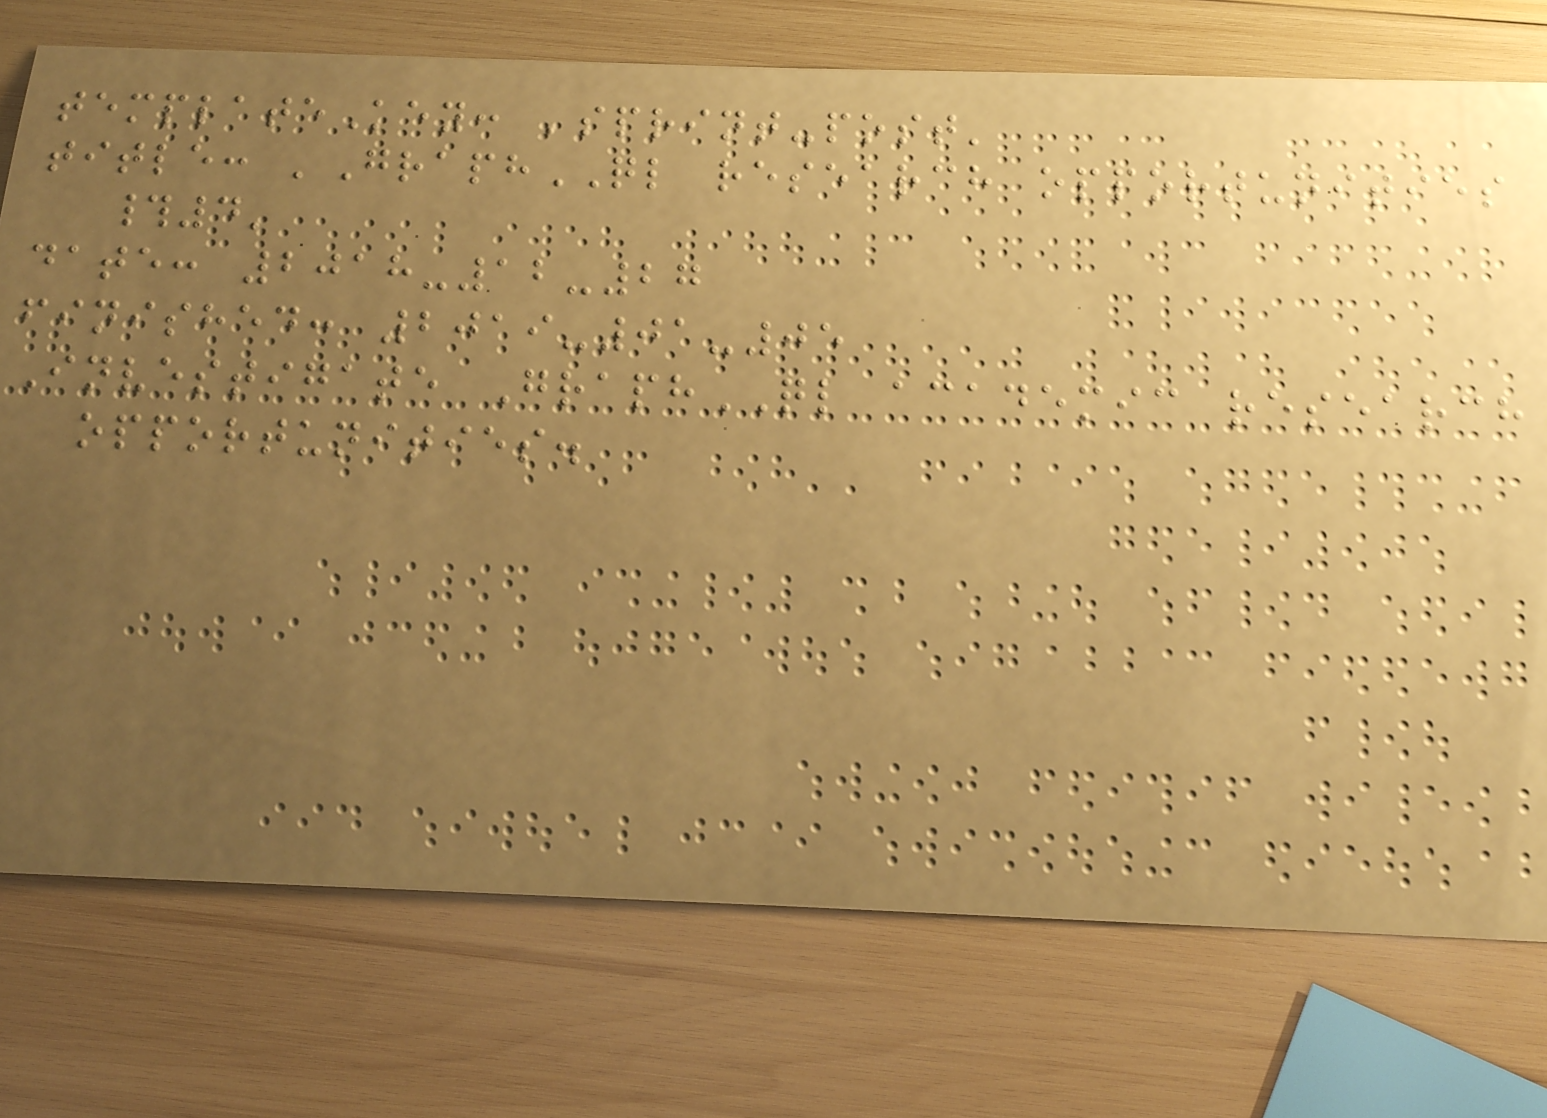templateKey: 'sprint-post'
title: 'GraphQL research opportunities
#4'
date: 2018-12-27
finished: 2019-01-05
Investigate GraphQL academic research
opportunities.
